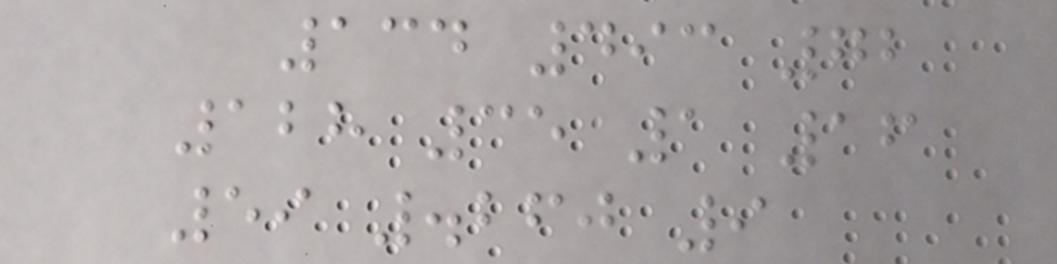134 493 72
128 35 1 16
59 .260 9
